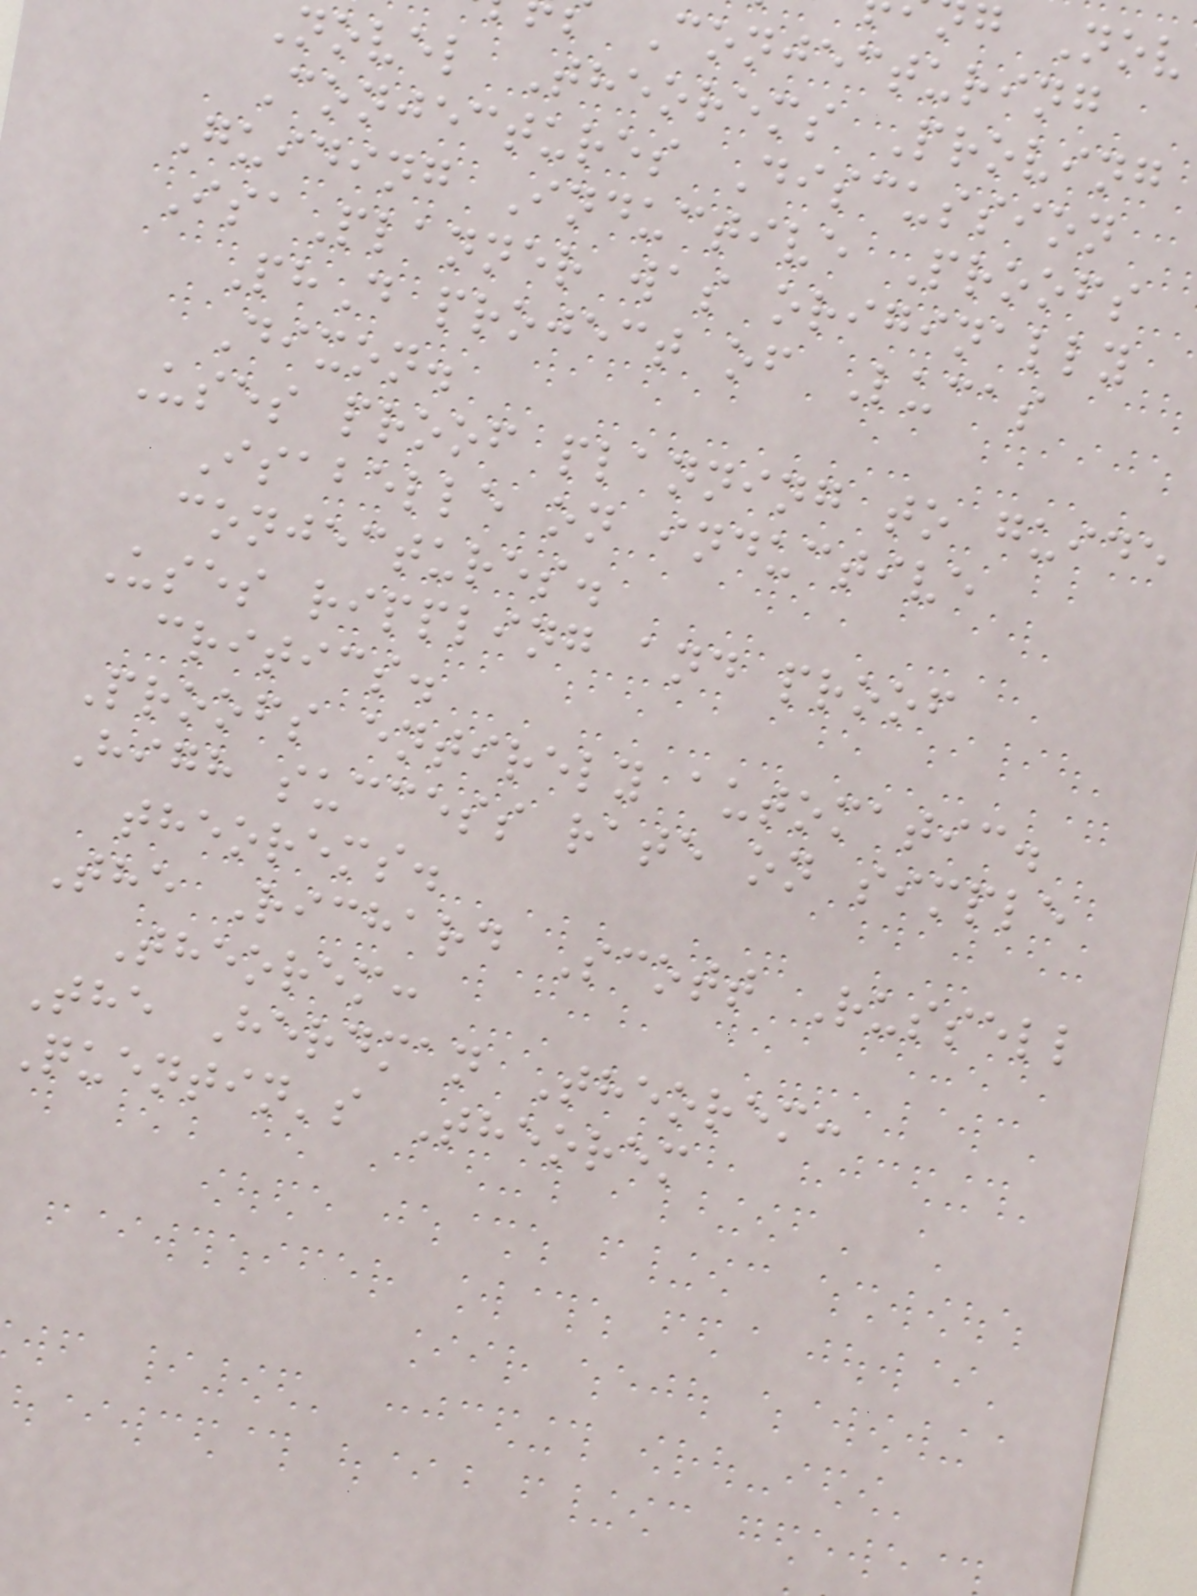Conjecturing
novel Theorems Proving
Conjectures Discussion
Guiding Inductive Proofs
IsaPlanner was originally
PhD project of Lucas
Dixon.
Uses proof planning to guide
Isabelle on inductive
conjectures.
Uses rippling and proof
critics.
Proofs entirely automatic.
High success rate on simple
theorems.
The Richard Scott Russell
Theorem:
The Herdman Theorem:
Quentin's Theorem
